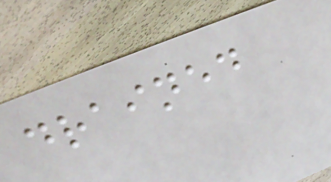drained
